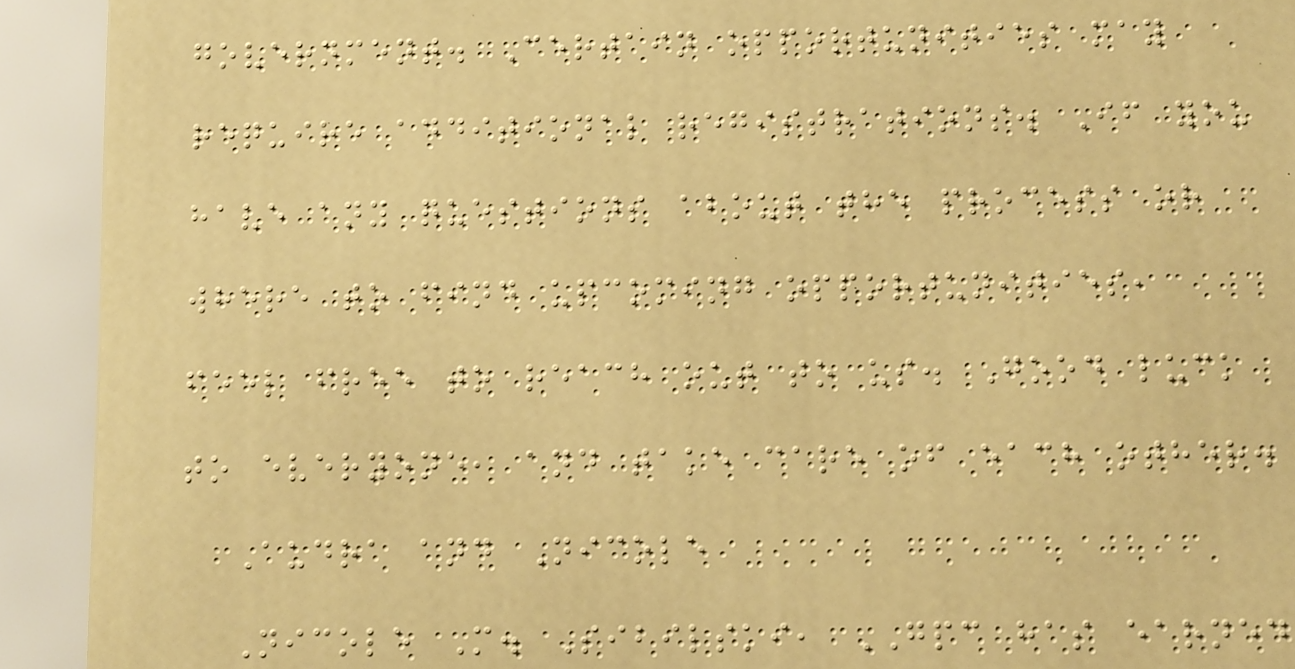government. Certain opportunities may
require additional registrations. If you
have any questions about the process or
where to find upcoming opportunities,
feel free to reach out to us. Good luck
to everyone, and take care of each other.
Audra and Nicole
Nicole M. Sibilski, GPC has earned
